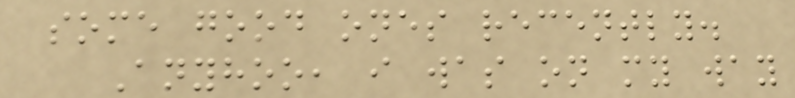some good ones recently.
Anyhoo, i was on my way
